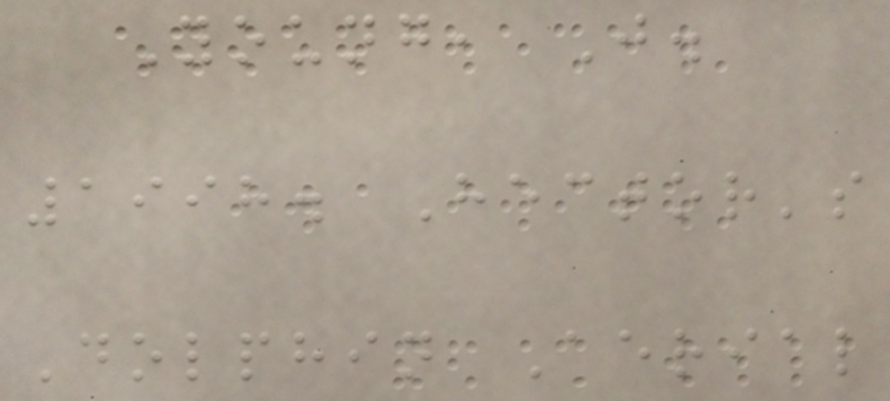Young, J.
1998. Hector's
Dolphin Aerial
